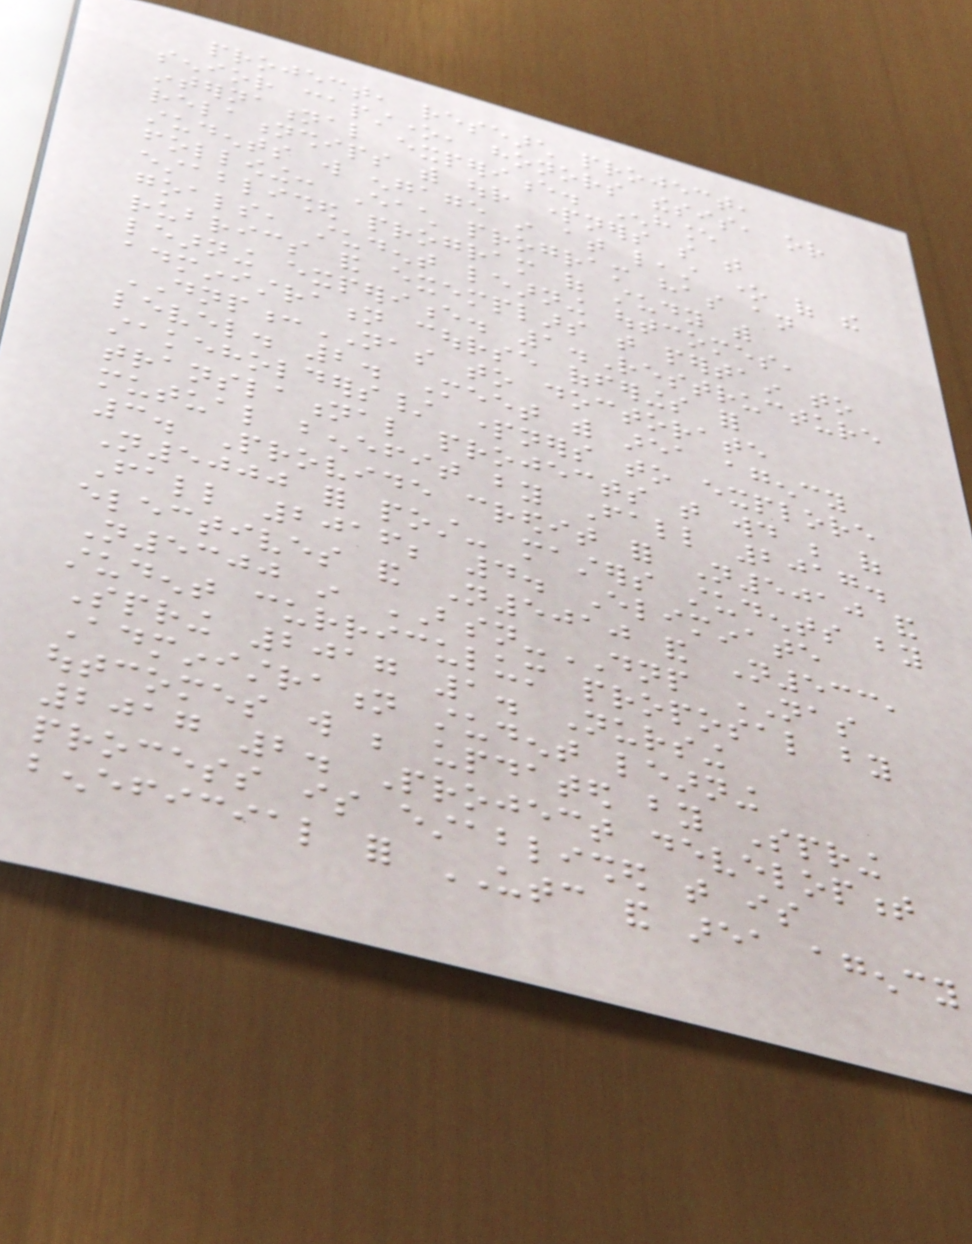project, research project,
senior capstone, honors thesis, or
international experience. Enhance
relationships with our partners so that
students will engage in at least one of the
following: Each program has an
established program of study with
goals, student learning outcomes,
rubrics and exemplars that pertain to
learning experience. 1.Restructure
administration course offerings for
DNP:NAS to doctorate
level. 2. Meet with area agency
stakeholders/ partners to explore
translational projects that would be of
mutual benefit by Fall 2017.
3. Provide credit for N5010 and
N5000 for post- masters students by
Fall 2016; 4. Eliminate
electives and N5010 and N533,
N5300 in BSN-DNP NAS
student curriculum proposal by
Spring 2017 1. Nursing
Administration student learning
outcomes will be updated by Spring
2017 2. Project development
process is established that is
beneficial for UTC and area agency
